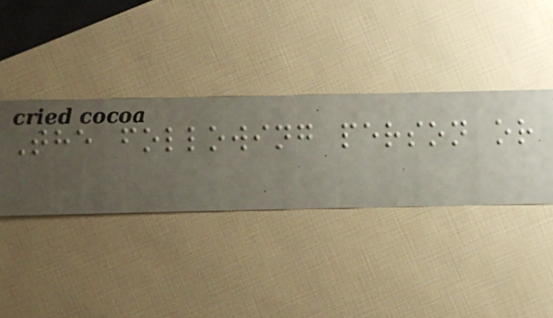The following person or
